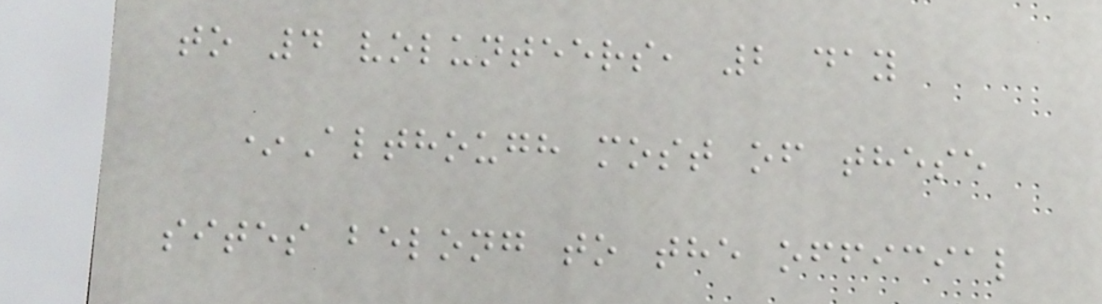to 4 volunteers, 2 day
*Although most of these
sites belong to the official
